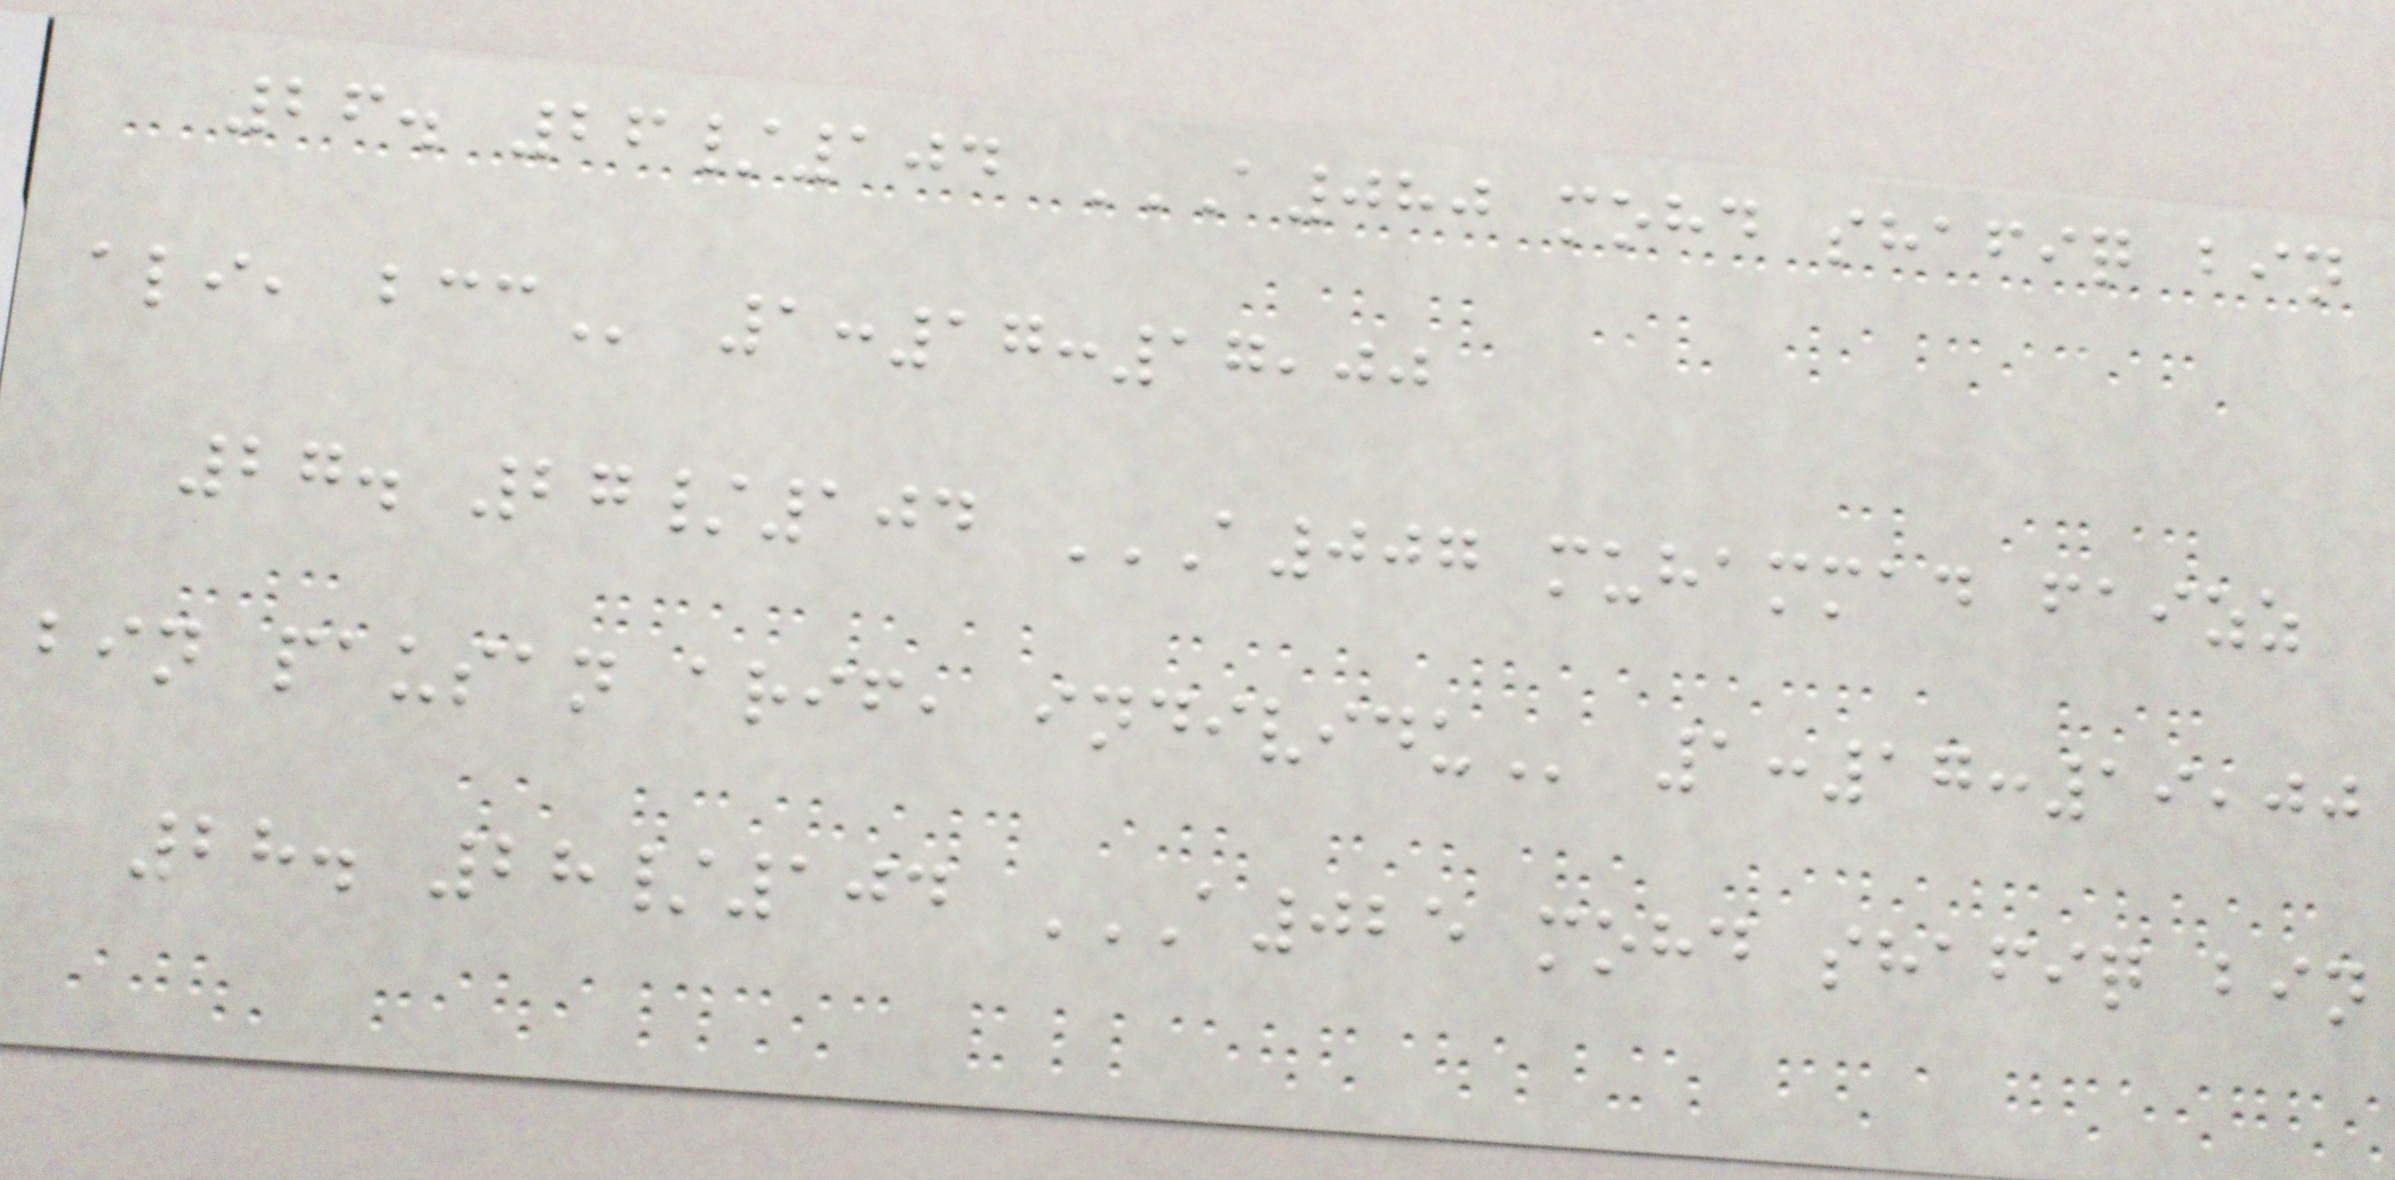26. 26/104 A080 MOHD SHAFIQ BIN
ALI, BCC 1:17:17,00
27. 27/104 A007 MUHAMMAD FAIZZ
BIN PAUSAN ARIF, INDIVIDU 1:17:19,00
28. 28/104 A025 MOHD SHAFIQ BIN
